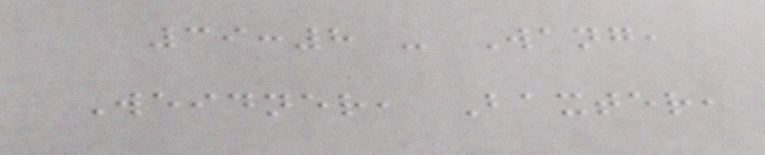39:8 - Wang,
Weidner, Baxter,
